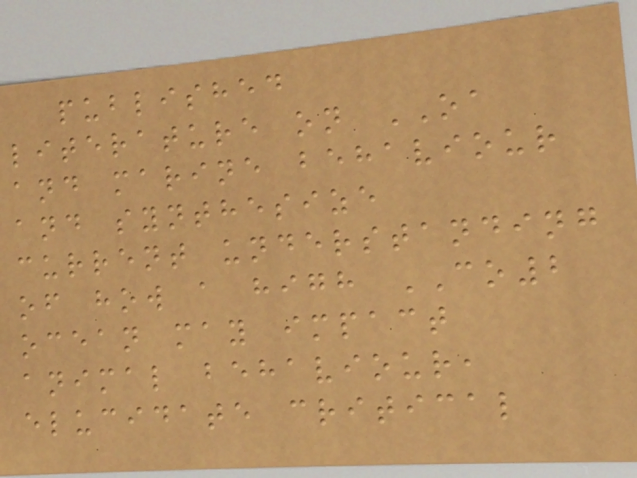published
literature on OA
and marine behaviour
and synthesize
current understanding
of how a high CO2
ocean may impact
animal behaviour,
elucidate critical
